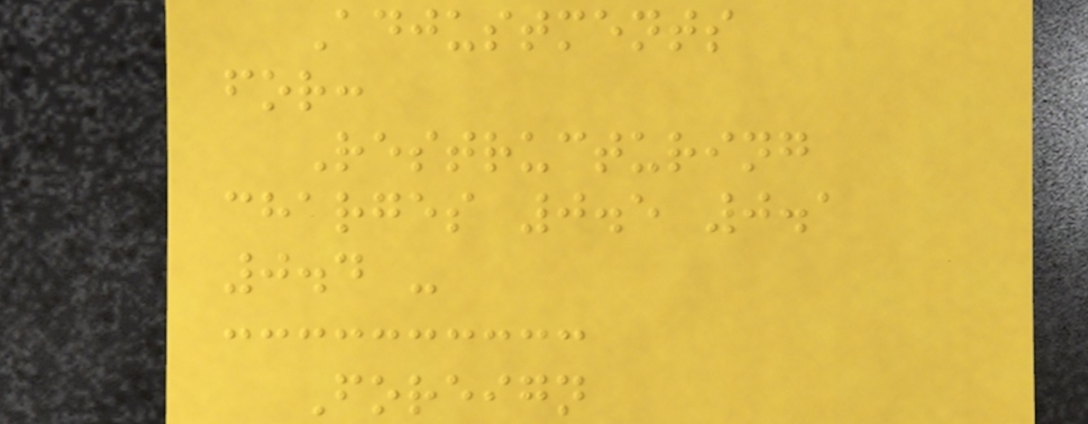Adjustments
for:
Restructuring
charges 0.5 0.1
0.4 -
Foreign
